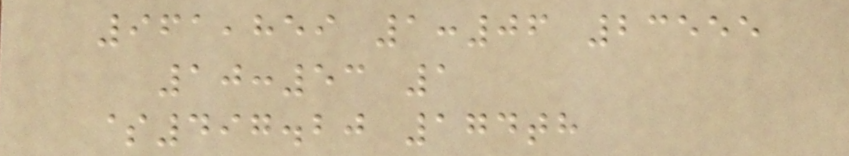961,859 1:06 23555
10:53 1
$497.20 174th
